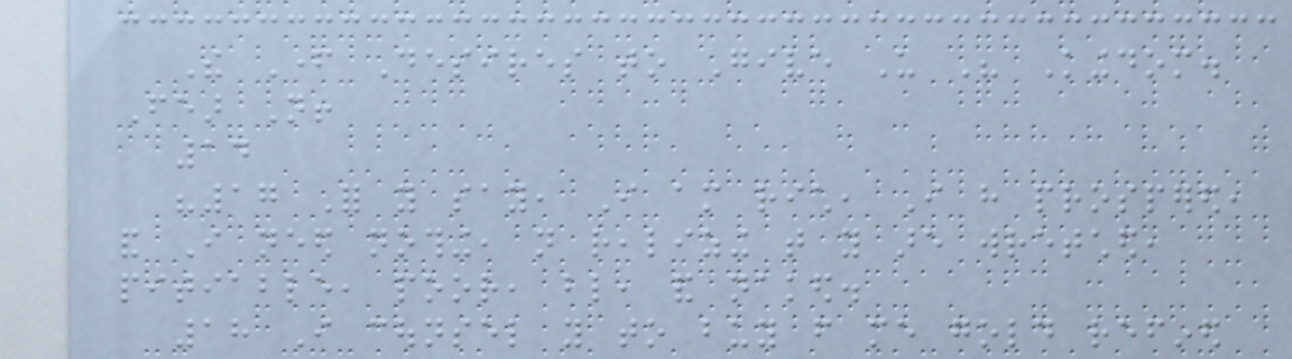The Father Desires to Give Us His Kingdom.
Fear Not!
14
"17 For you say, I am rich, I have prospered,
and I need nothing, not realizing that you are wretched,
pitiable, poor, blind, and naked.
18 I counsel you to buy from me gold refined
